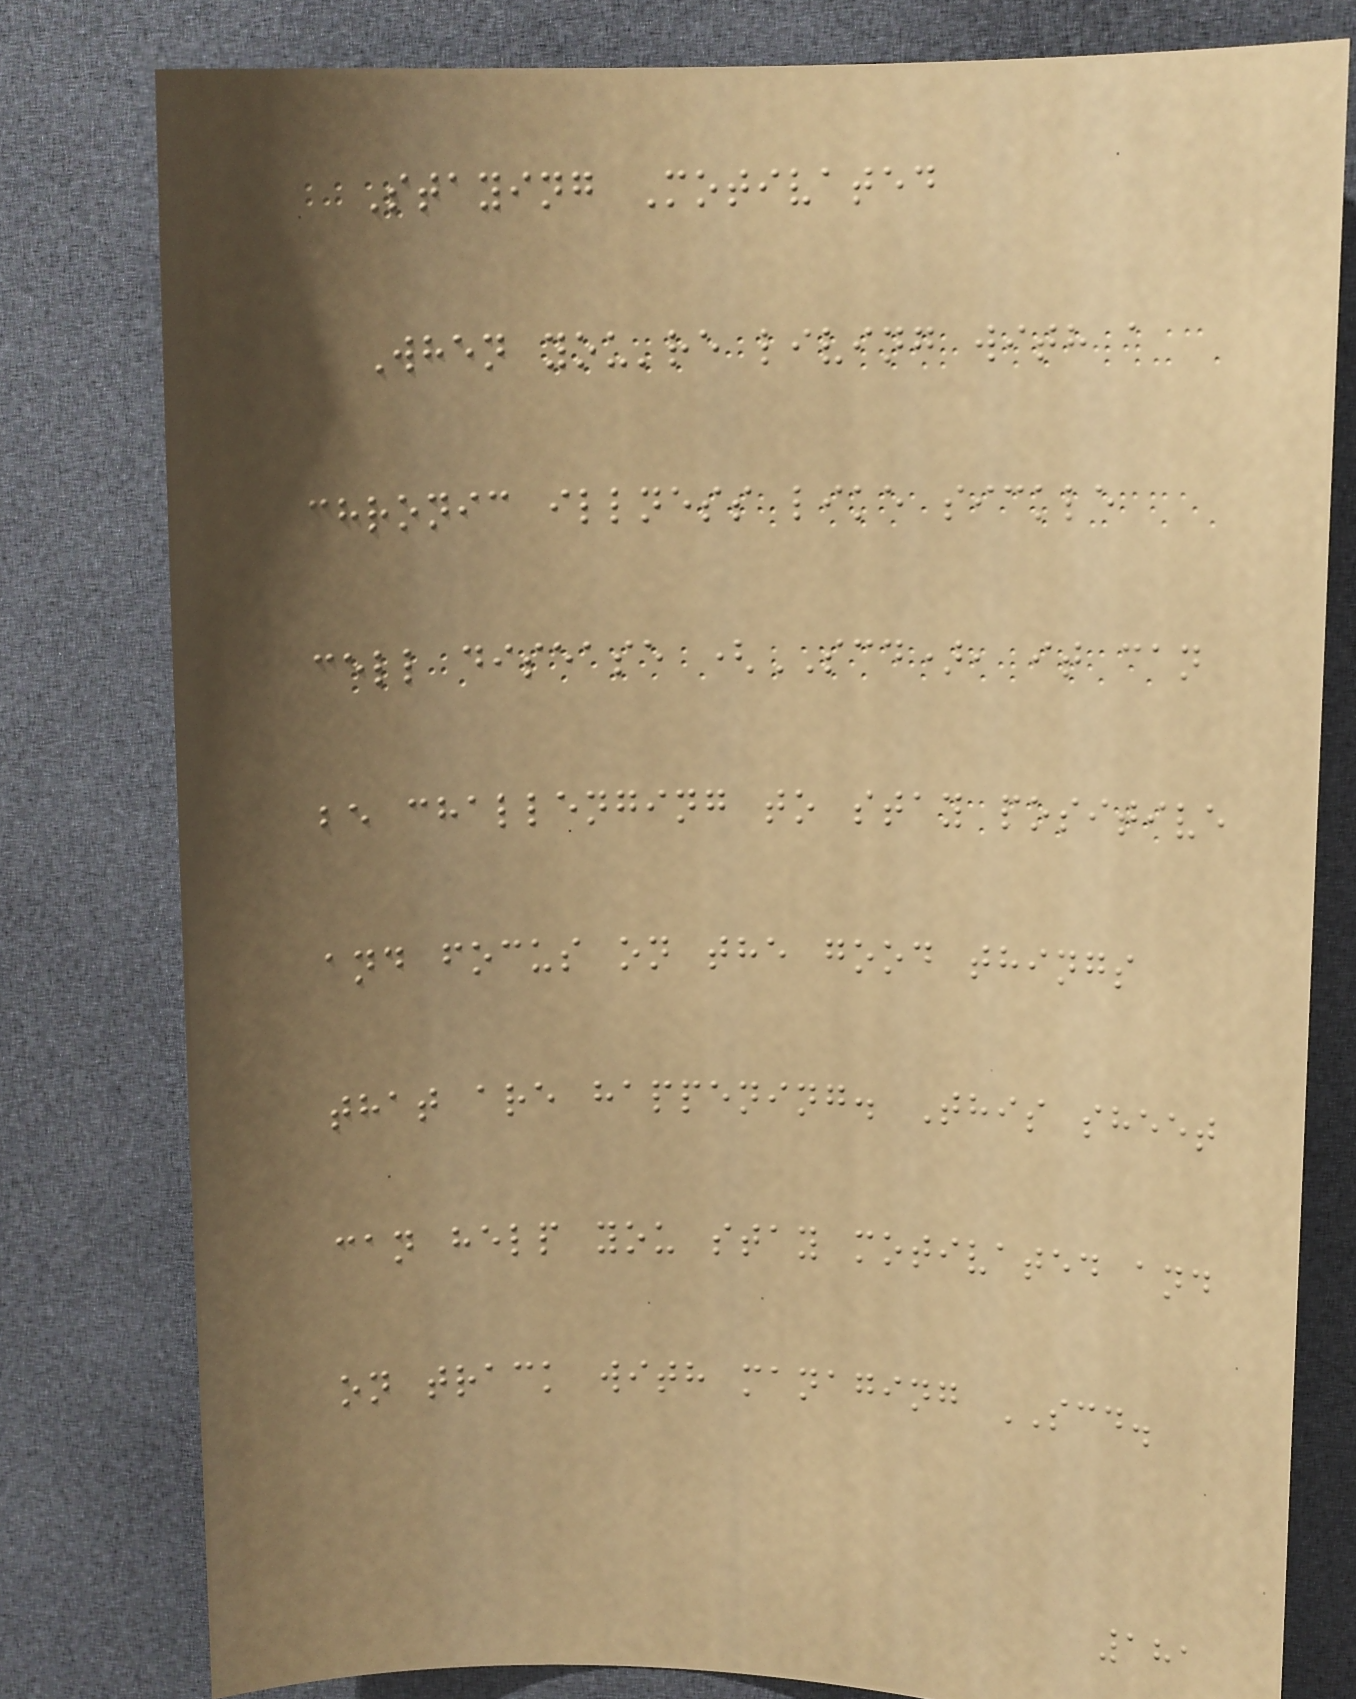Staying Motivated
When you're living with a
chronic illness like sickle
cell disease (SCD), it can
be challenging to stay positive
and focus on the good things
that are happening. This sheet
can help you stay motivated and
on track with managing SCD.
181
